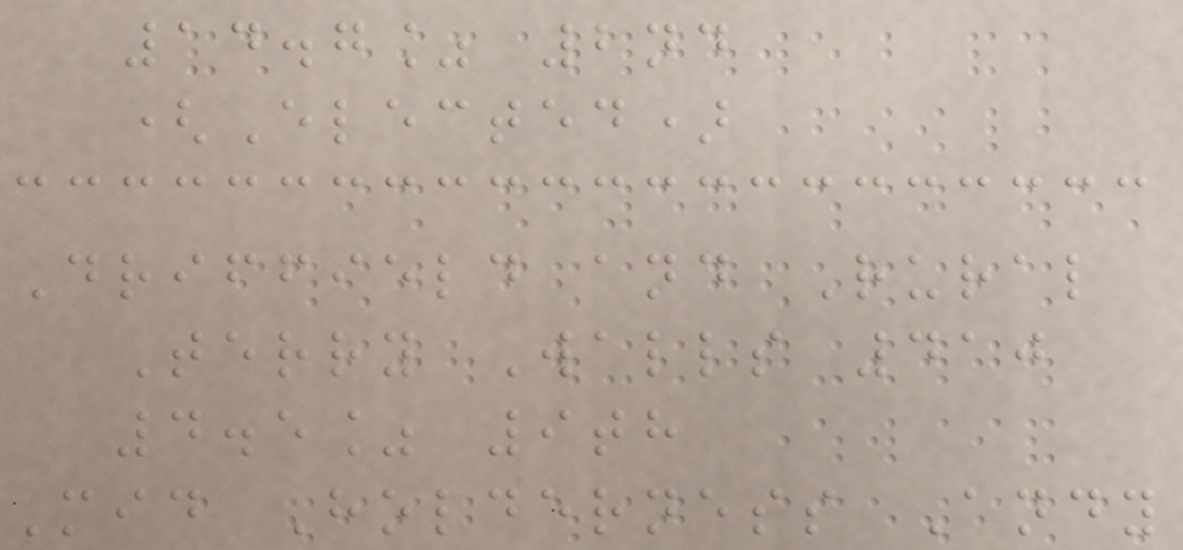14.7% 2nd
(Elected)
Driffield and Rural
Terry Walls 410
4.5% 9th
Mid Holderness Andy
